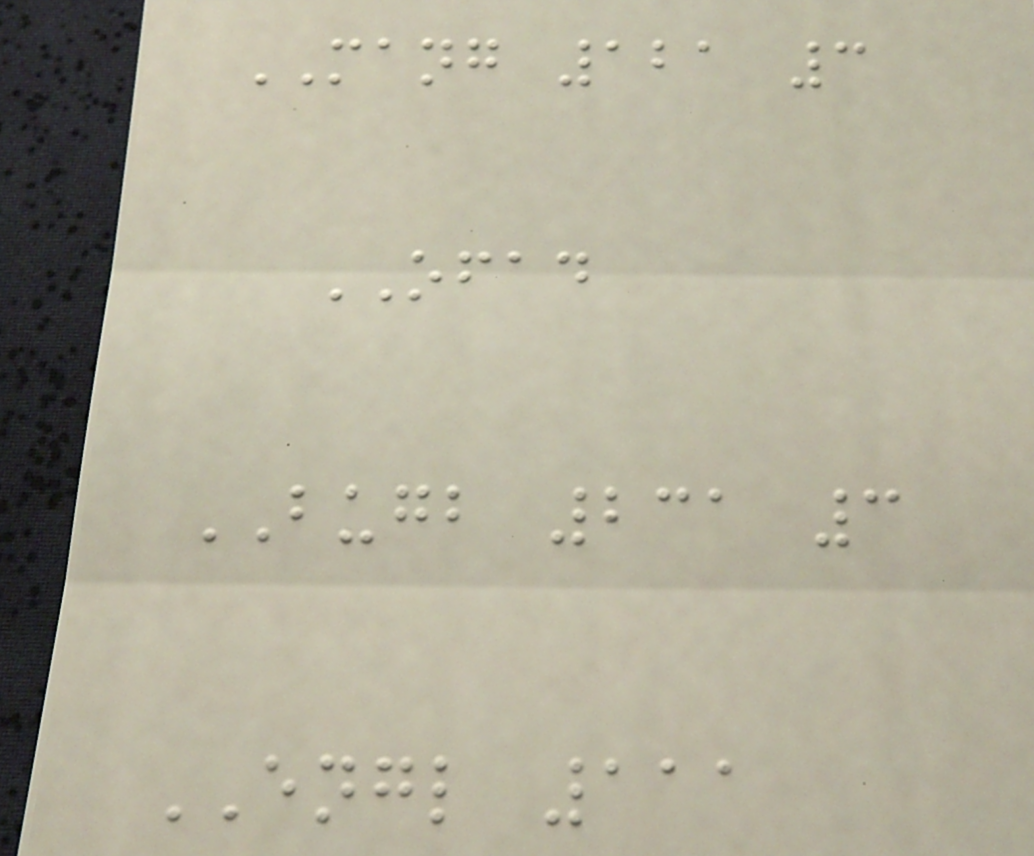MANG 121 3
OFAD
BUGB 231 3
ENGL 111
